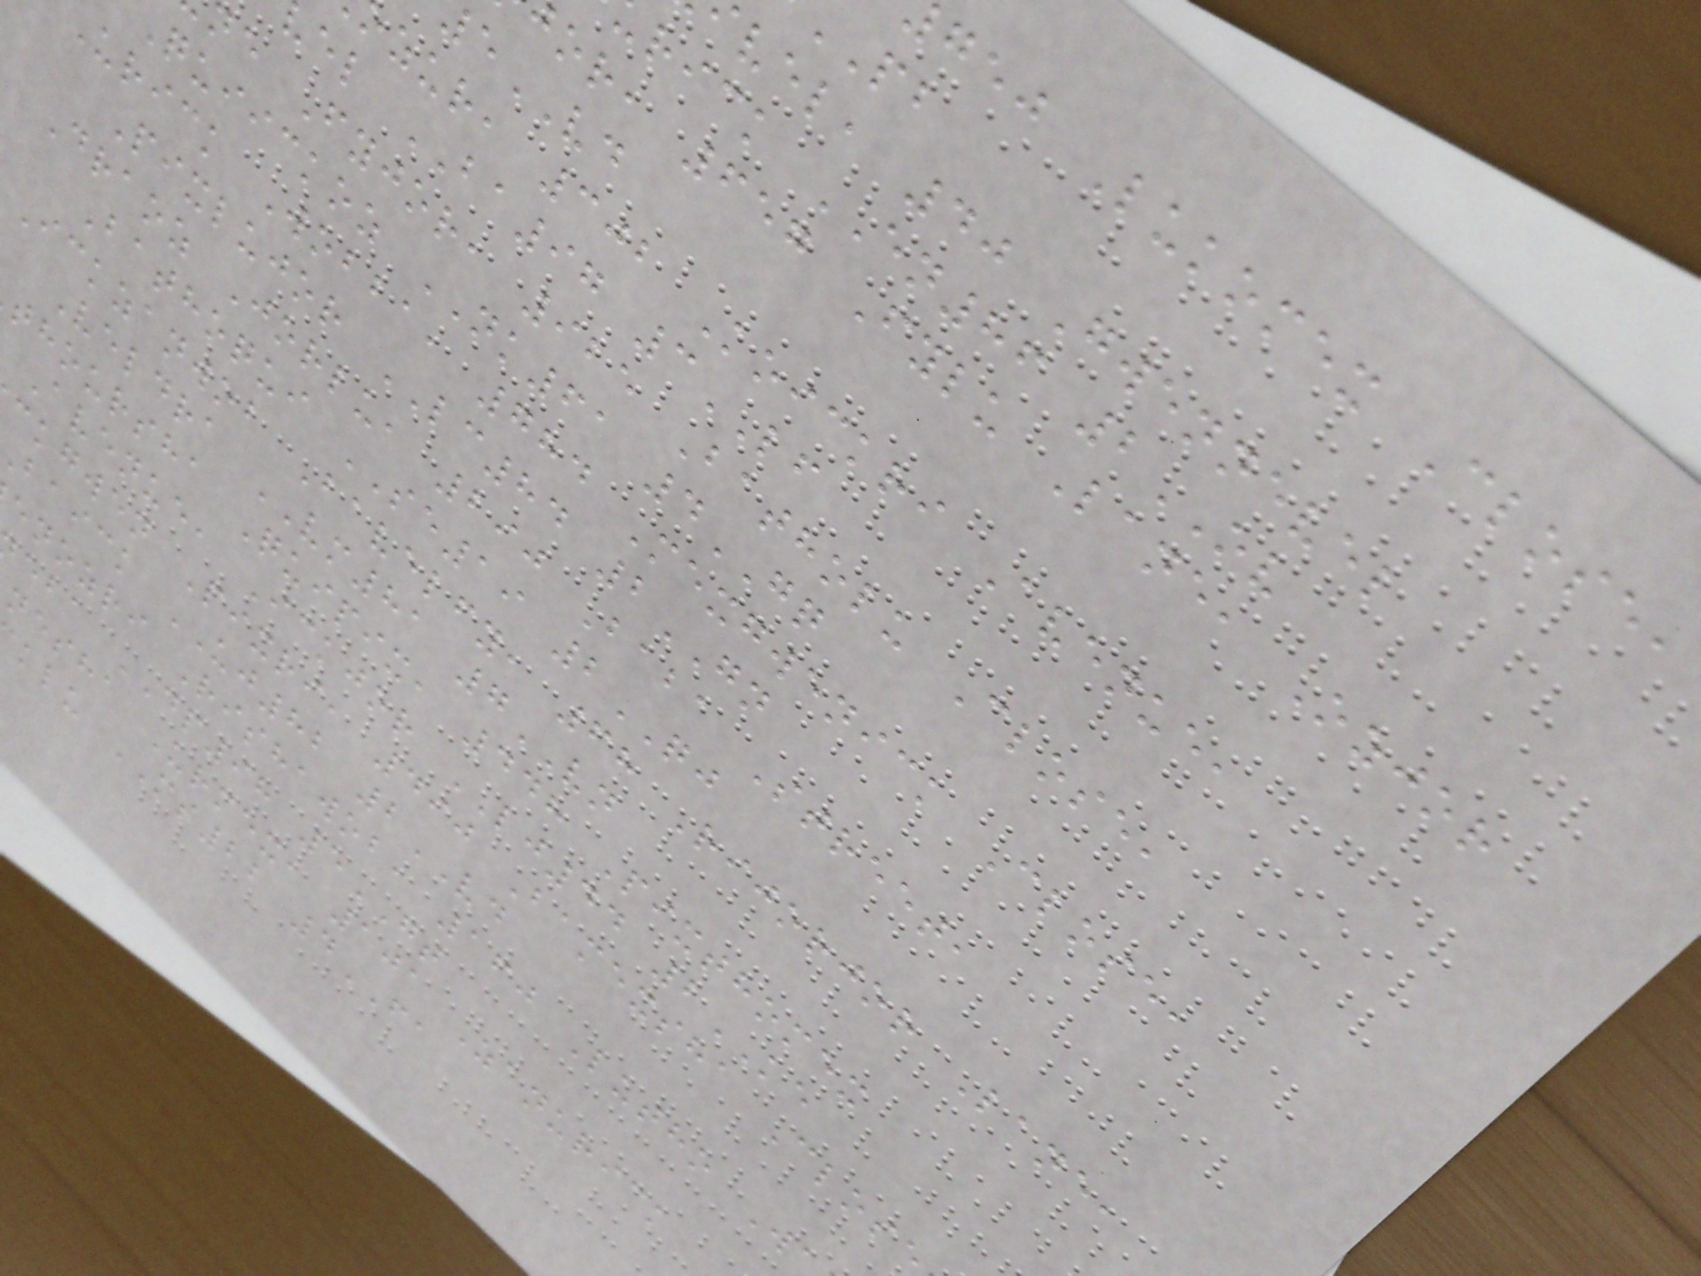gej Lukomex Close,
vel, 40 Gwennevel
rick EN86 2OV
or, 657 Fylu Lane, Ozjor
VD
zur, 302 Koickri Avenue,
el BA97 3LF
ne Fyjor, 925 Batholu Close,
Quiickoz NK61 4GQ
Urick Wobba, 784 Mexgwenick Close,
Pixlujor LC84 2GN
Draoz Jorlu, 290 Baba Street,
Bathoqui SE19 2QJ
Ickzanwob Bavelfy, 68 Rijorjor Lane,
Veldra VM81 7VN
thoursha Quipix, 448 Pixthomex
Avenue, Ickjor LJ44 2KE
ckgwen Pixri, 490 Bamexsha Close
baick UJ82 2VD
enozri Rishawob, 160 Lutho W
eba DP98 5GT
nesha Urmex, 101 Zanurick
klu MS22 4FA
